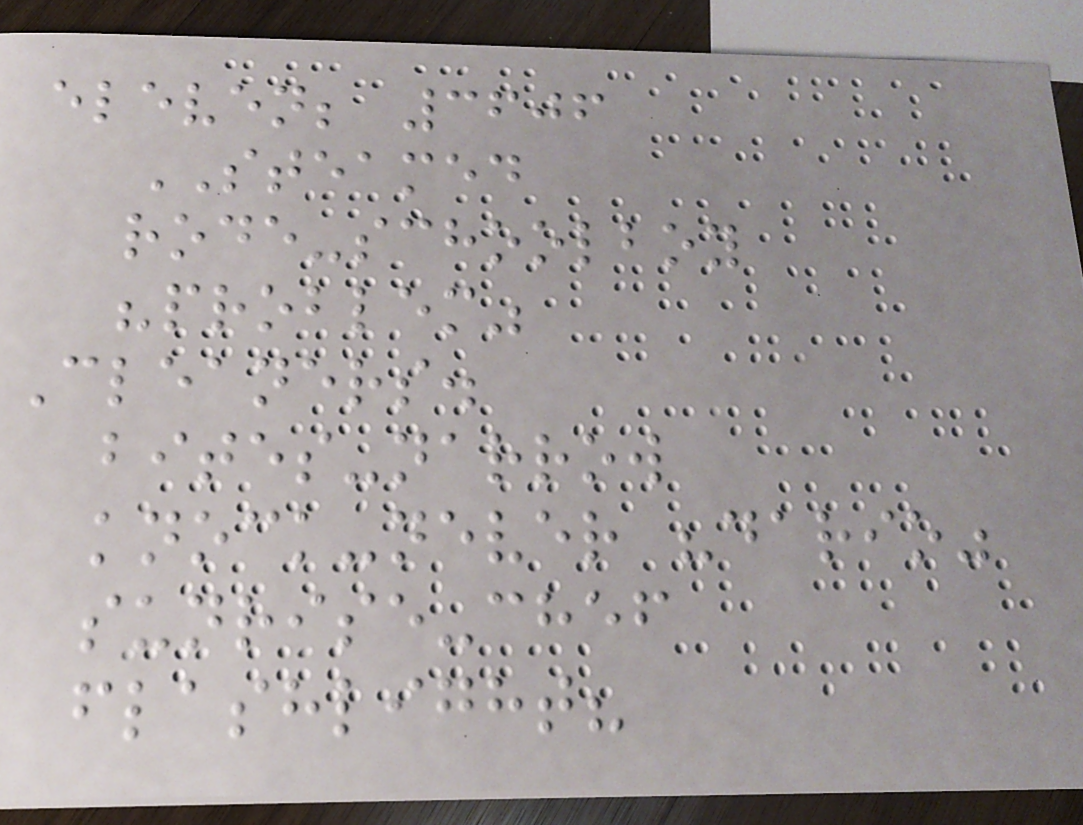eleven; 3606
STEAMED
rode-schoolboy
"problem"
Cleaners.
bites-narrow
knock-never "dario"
sunrise-chef
flashlight?
